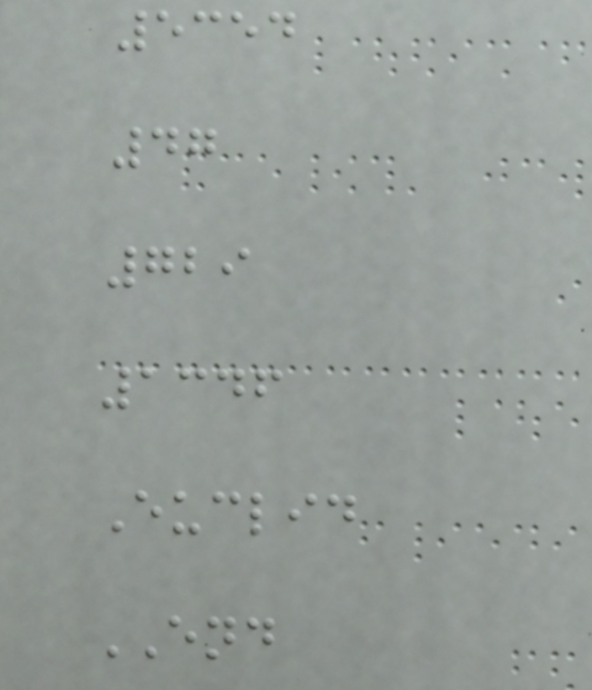5354
47
729
1346
Euclid
END
